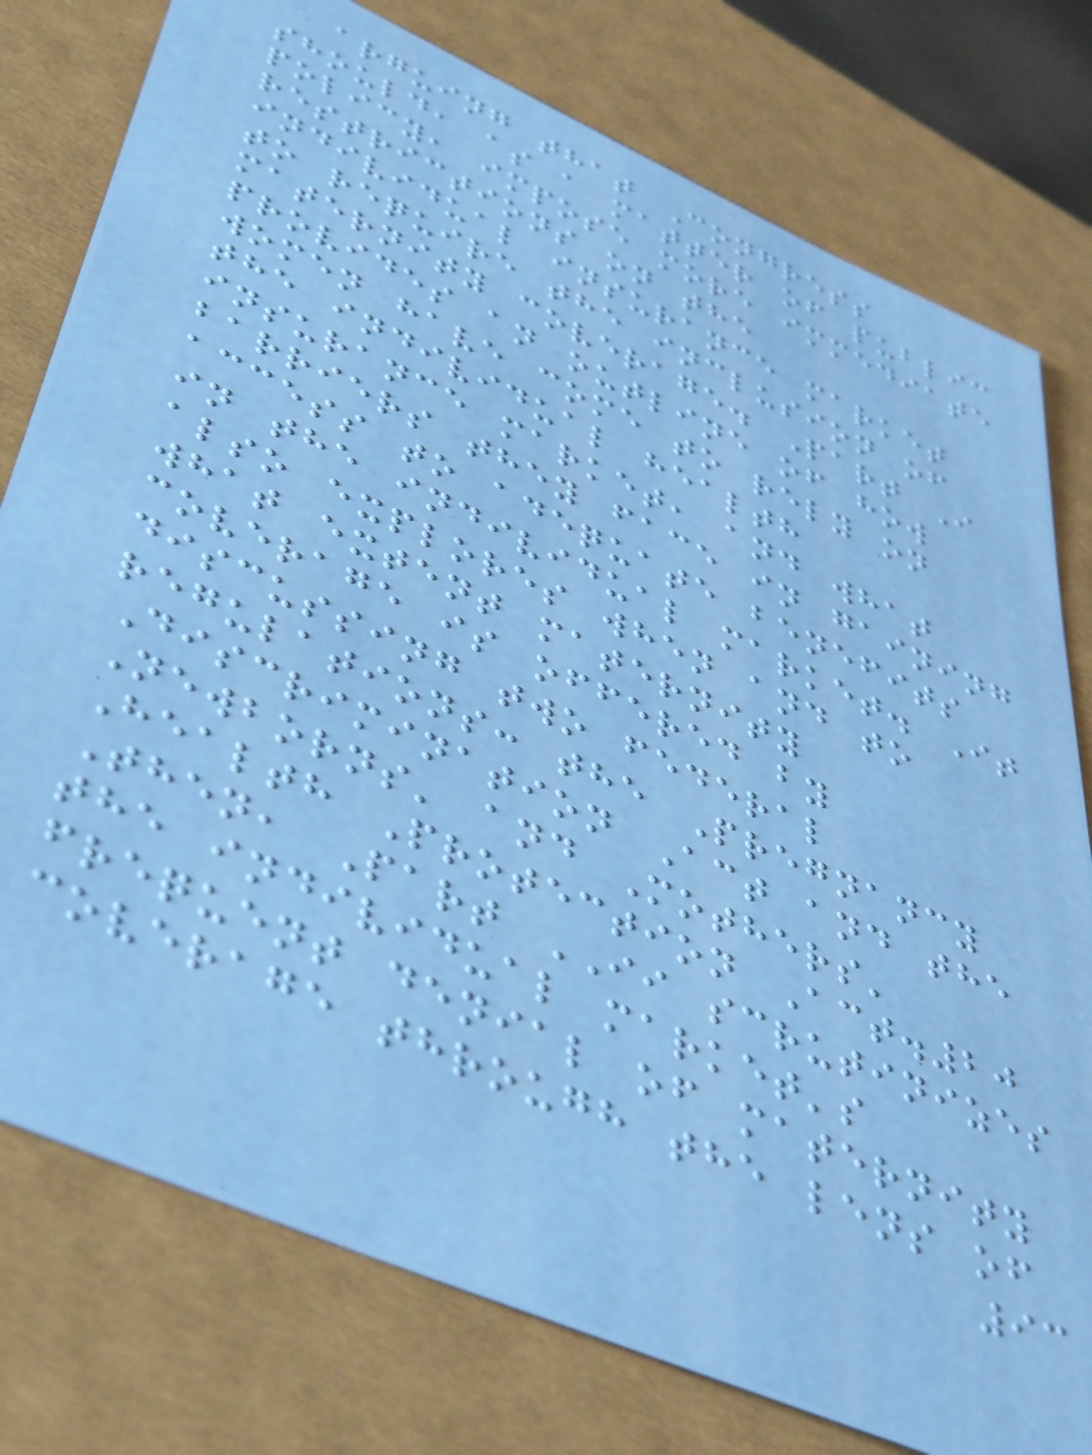arguing that Congress
should, as a matter of public
policy, impose more immediate
restrictions on the
individual insurance market
to require the inclusion of
maternity coverage. Part I
provides an outline of how
women have come to rely on
the individual health
insurance market, and what
barriers they face in gaining
access to adequate benefits
in the individual market. It
also explores when and to
what extent maternity
coverage is offered by
discussing two federal
regulations: the Pregnancy
Discrimination Act and the
Newborns' and Mothers'
Health Protection Act.20
Then, Part II scrutinizes
the individual market's
frequent denial of maternity
coverage through the lens of
93
